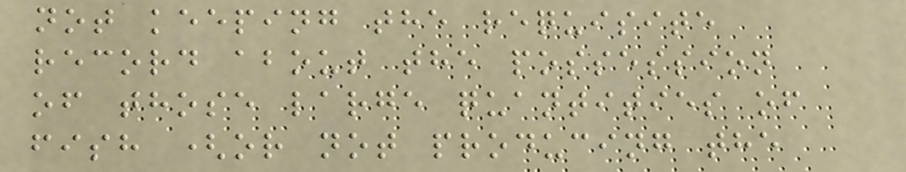not keeping the requisite
record about the possession
of those large quantities of
fish (or not producing the
